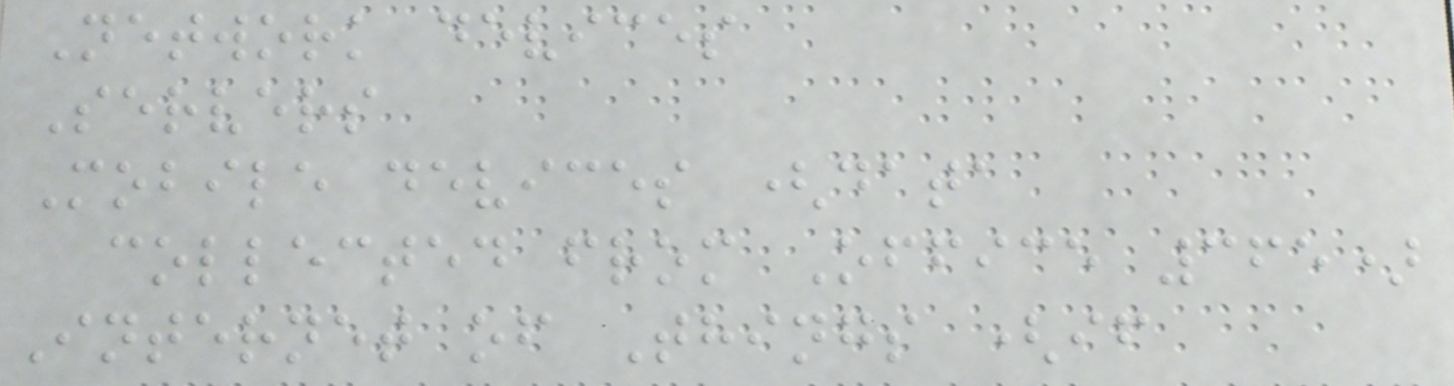Network devices
Servers
Mobile devices (data
collected from Office 365)
Internet of Things (if
